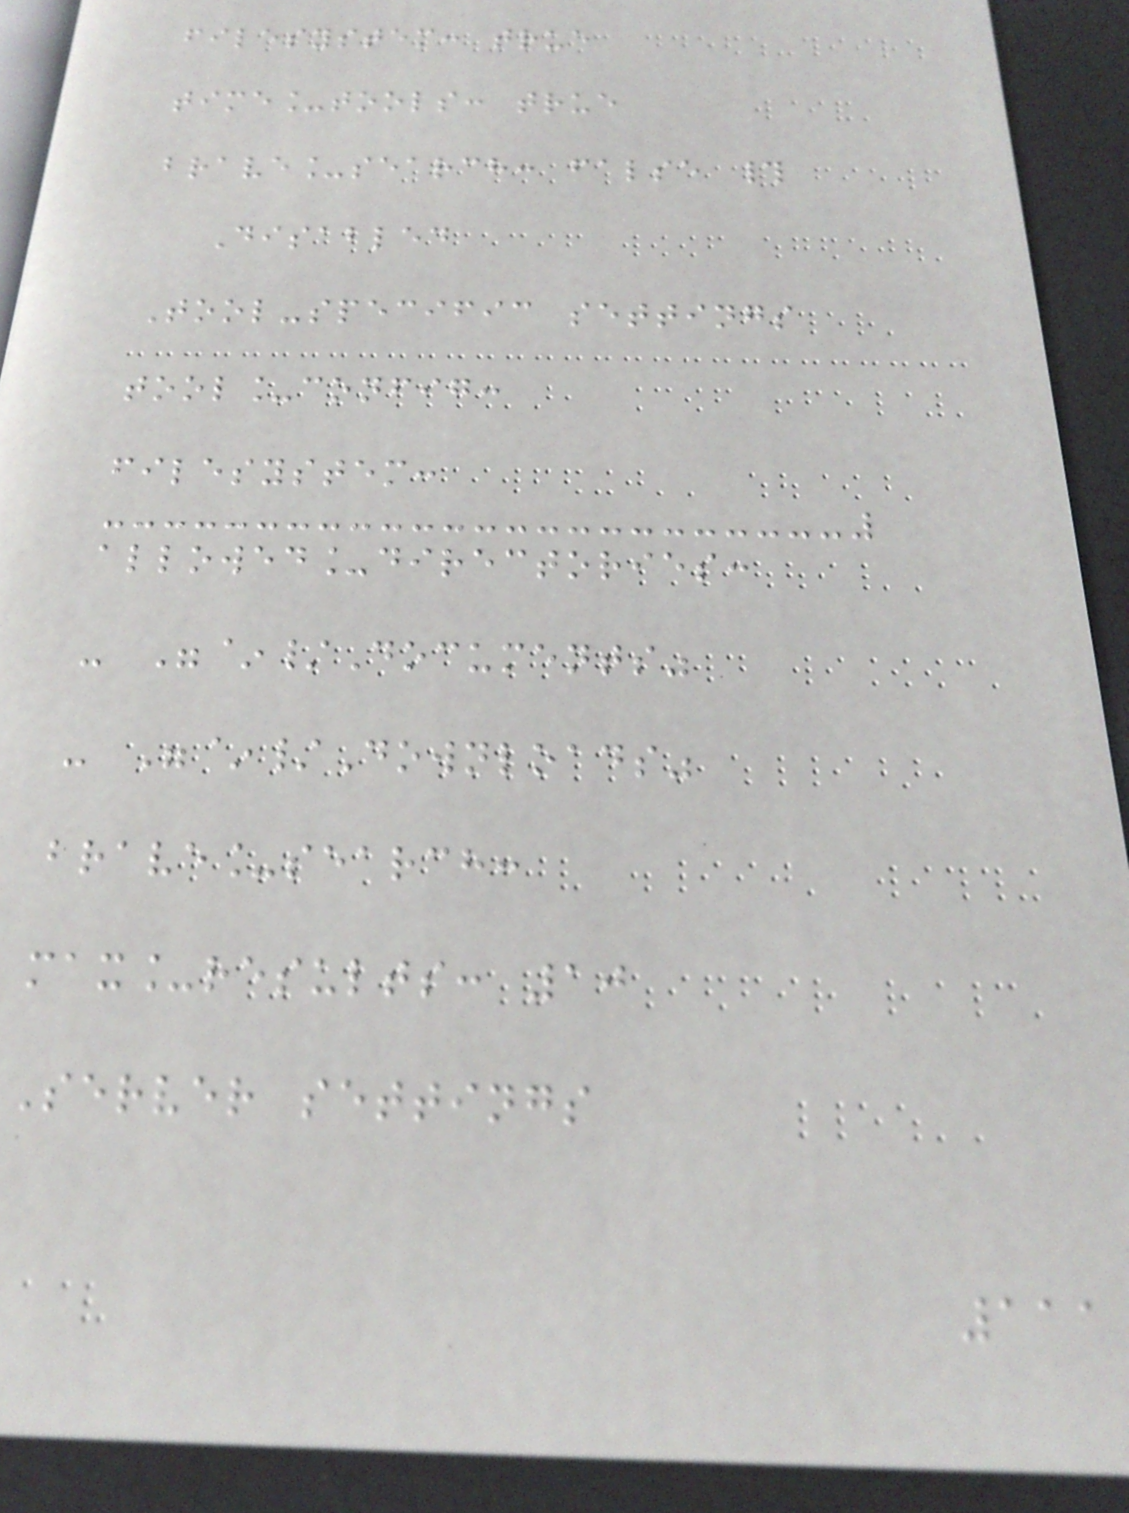filesystem: true
time_tools: true
brave_search: false #
Disabled
Tool-specific settings
tool_config:
filesystem:
allowed_directories:
- "~/Documents"
- "~/Downloads"
brave_search:
max_results: 10
Server settings
111
